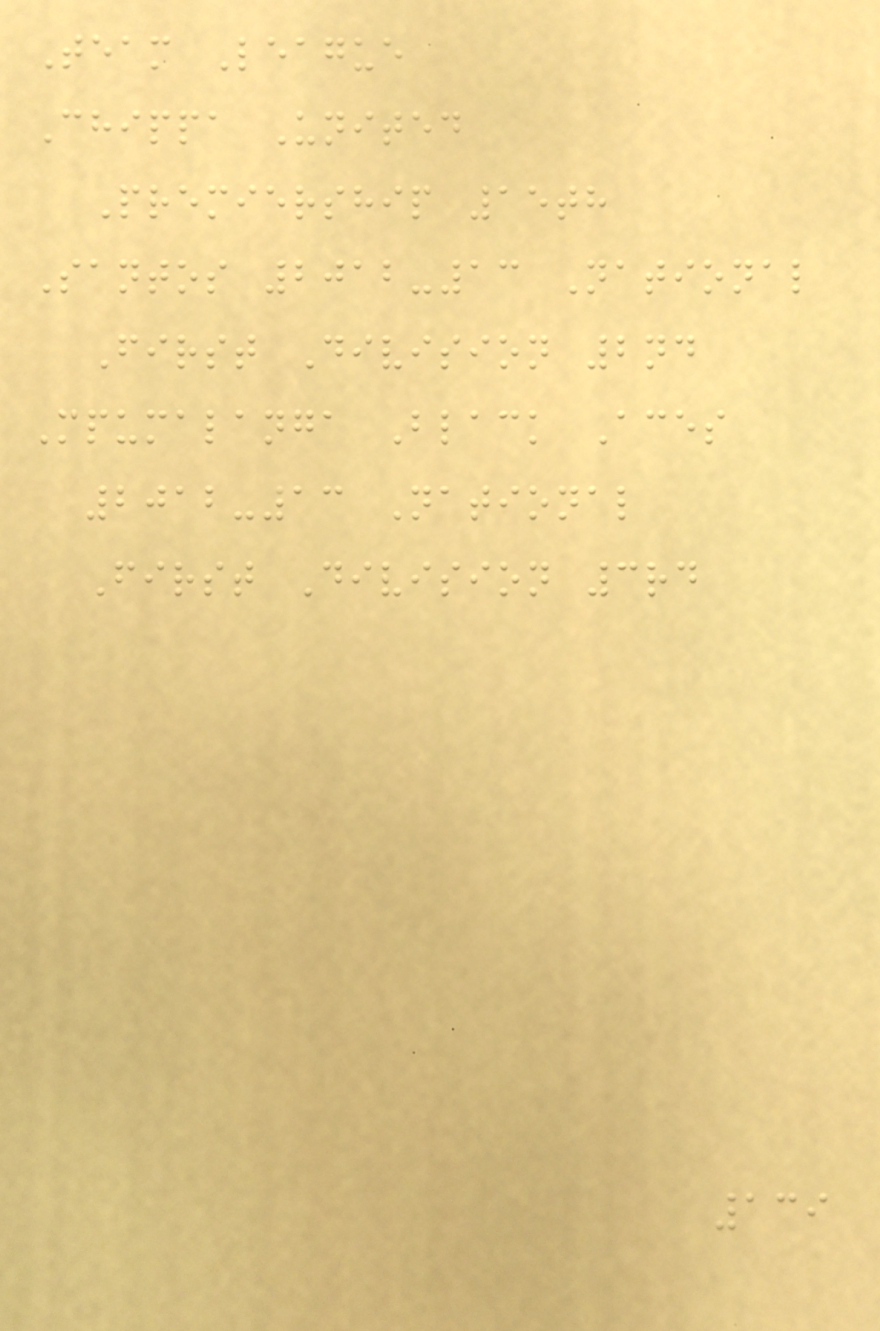Team League
Chippa United
Premiership 15th
Santos 2012-13 National
First Division 2nd
Mpumalanga Black Aces
2012-13 National
First Division 3rd
139
